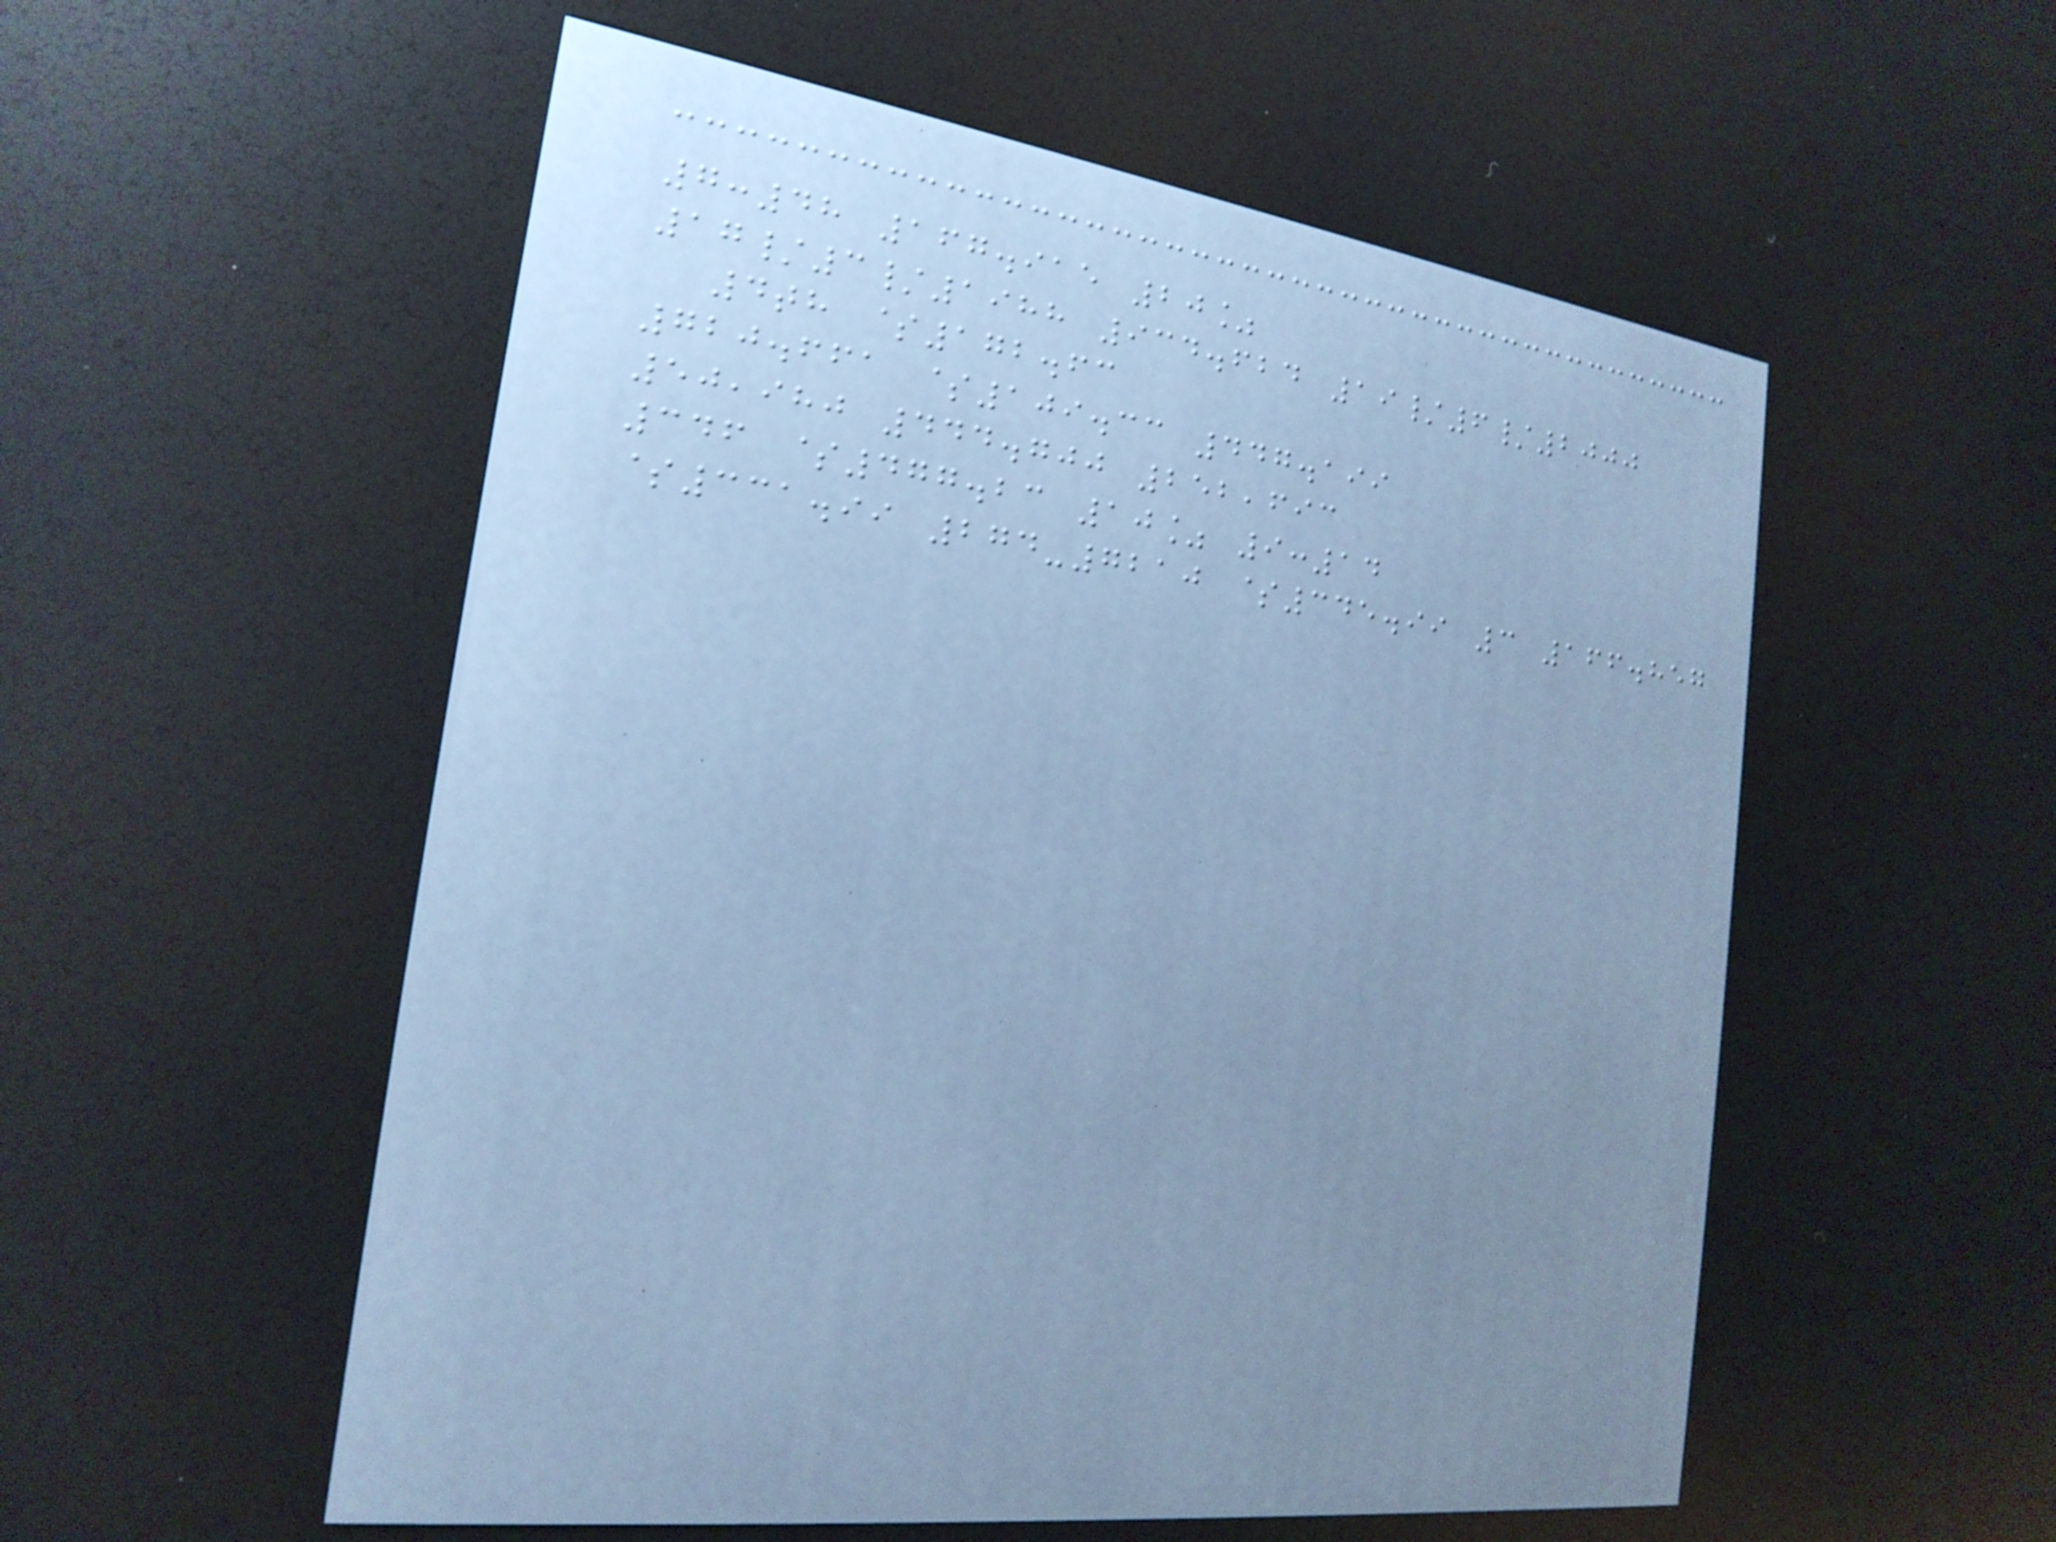7:48 167.915 20%
17/3/1988 934.624 19/6/2000
4th $172.63
720.661 $109.33 447.199
50,980 444.700 252,693
346 $477.23 10% 9:14
$331.99 274-7210 $345.99 3 166.857
